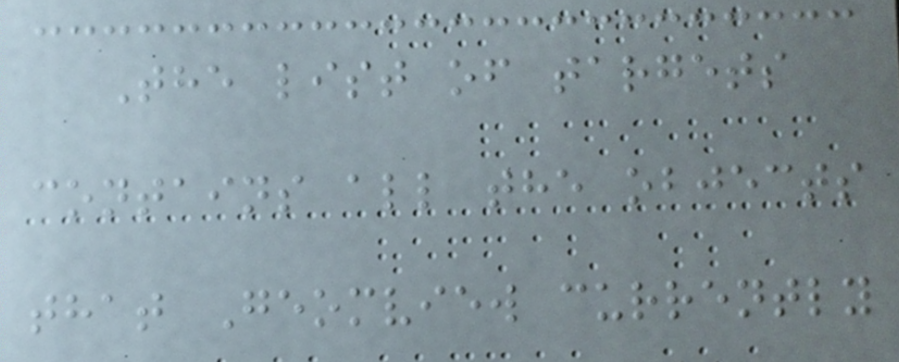The list of targets
contains all the objects
that Geomview currently
